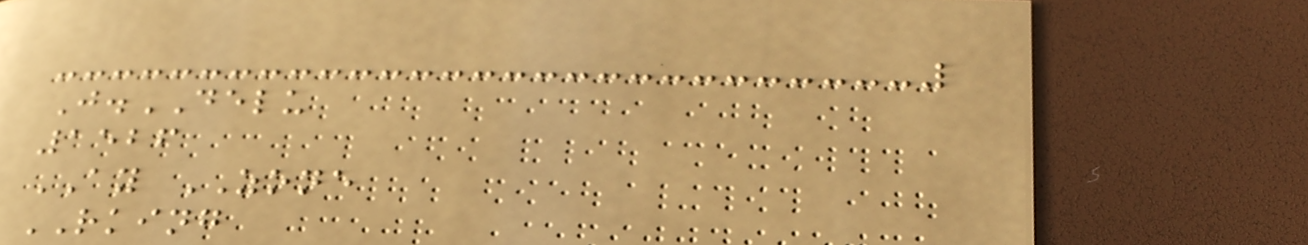J.DELU
1526
AY ZONE
RKING
